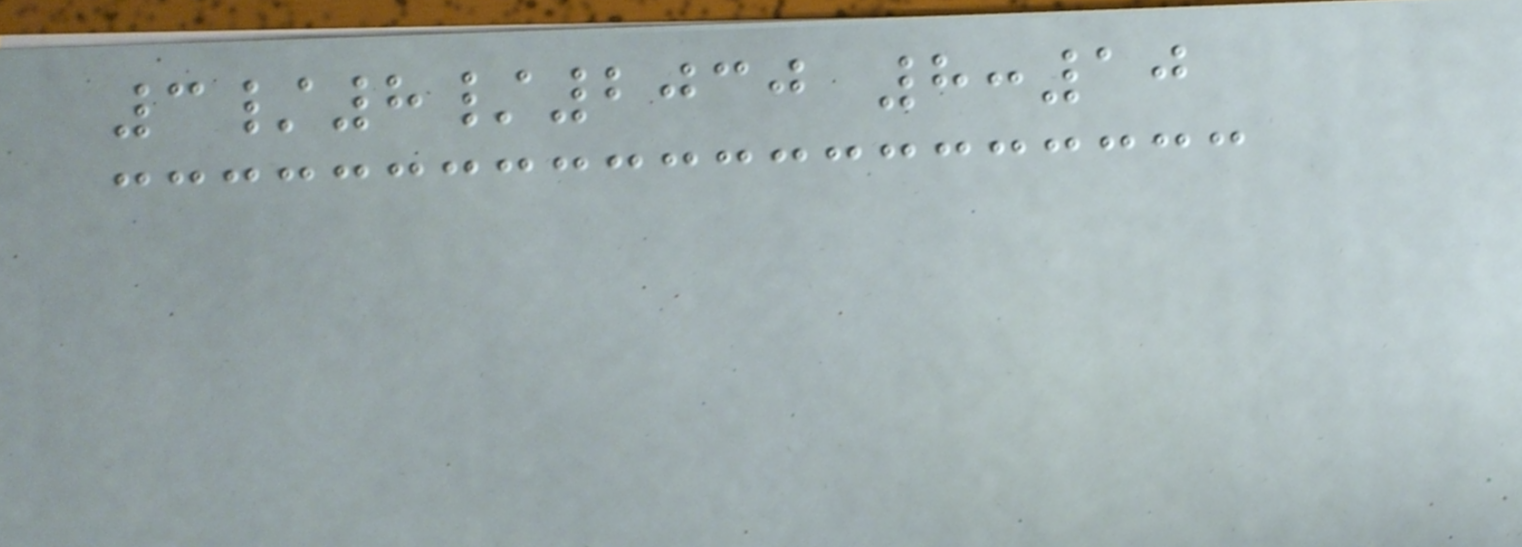3/8/2030 8:10
